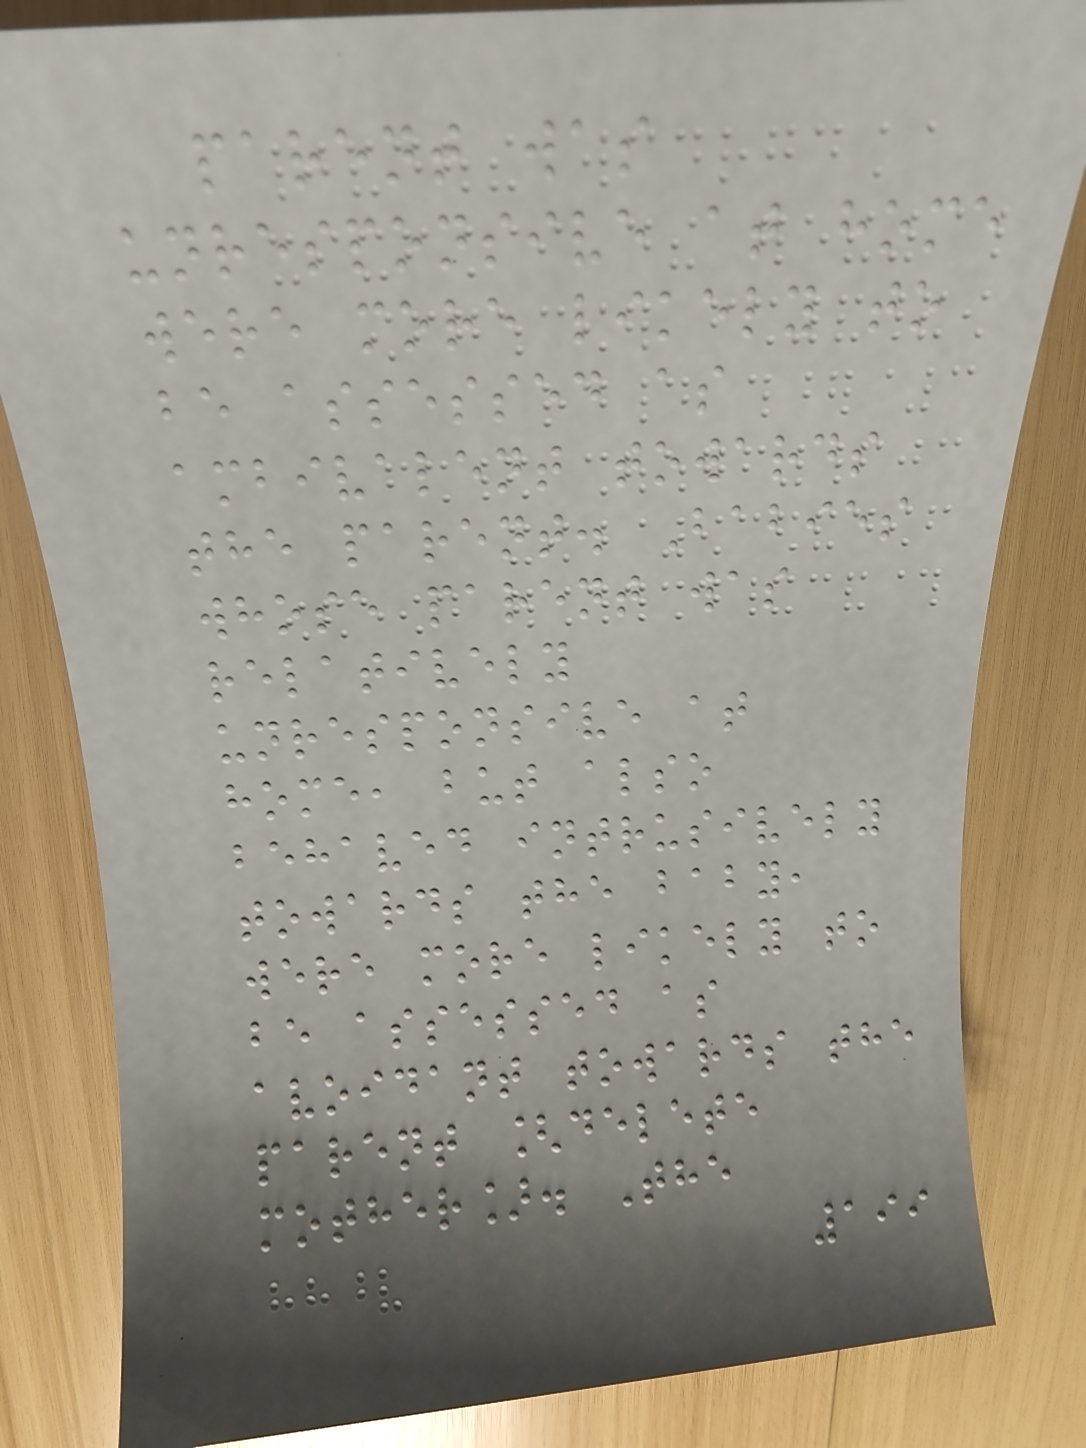parent was
unresponsive at home
were more likely to
be assessed as
ambivalent towards
the parent. Babies
whose parent was
relatively
unresponsive at
home, but also
behaved intrusively
towards the baby,
were more likely to
be assessed as
avoidant towards the
parent [delete
mother]. The
199
